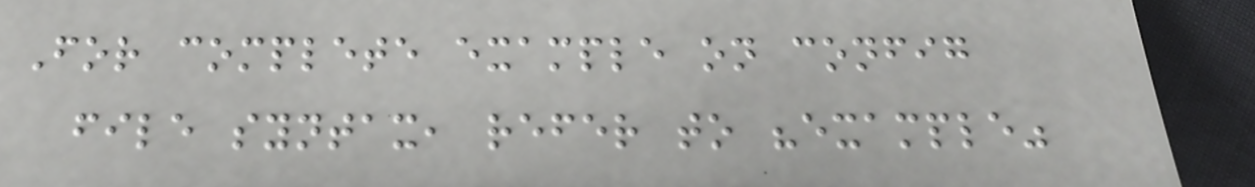For complete example on config
file syntax, refer to "example"
